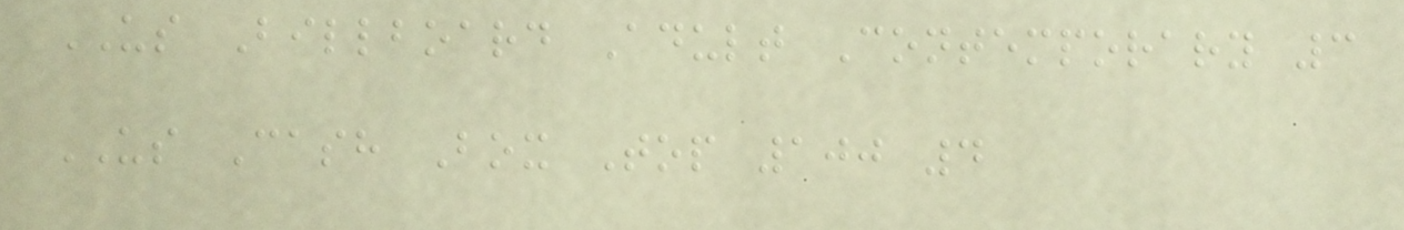US Billboard Adult Contemporary 3
US Cash Box Top 100 4
